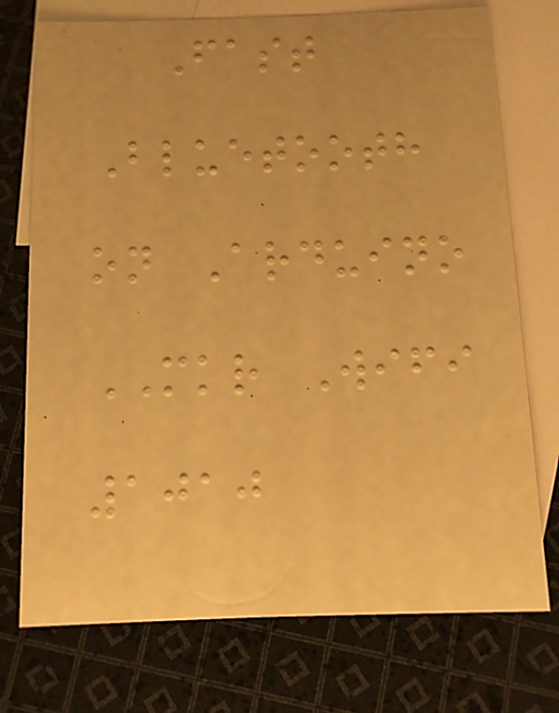Fast
Bluetooth
on Arduino
MKR Wifi
1010
